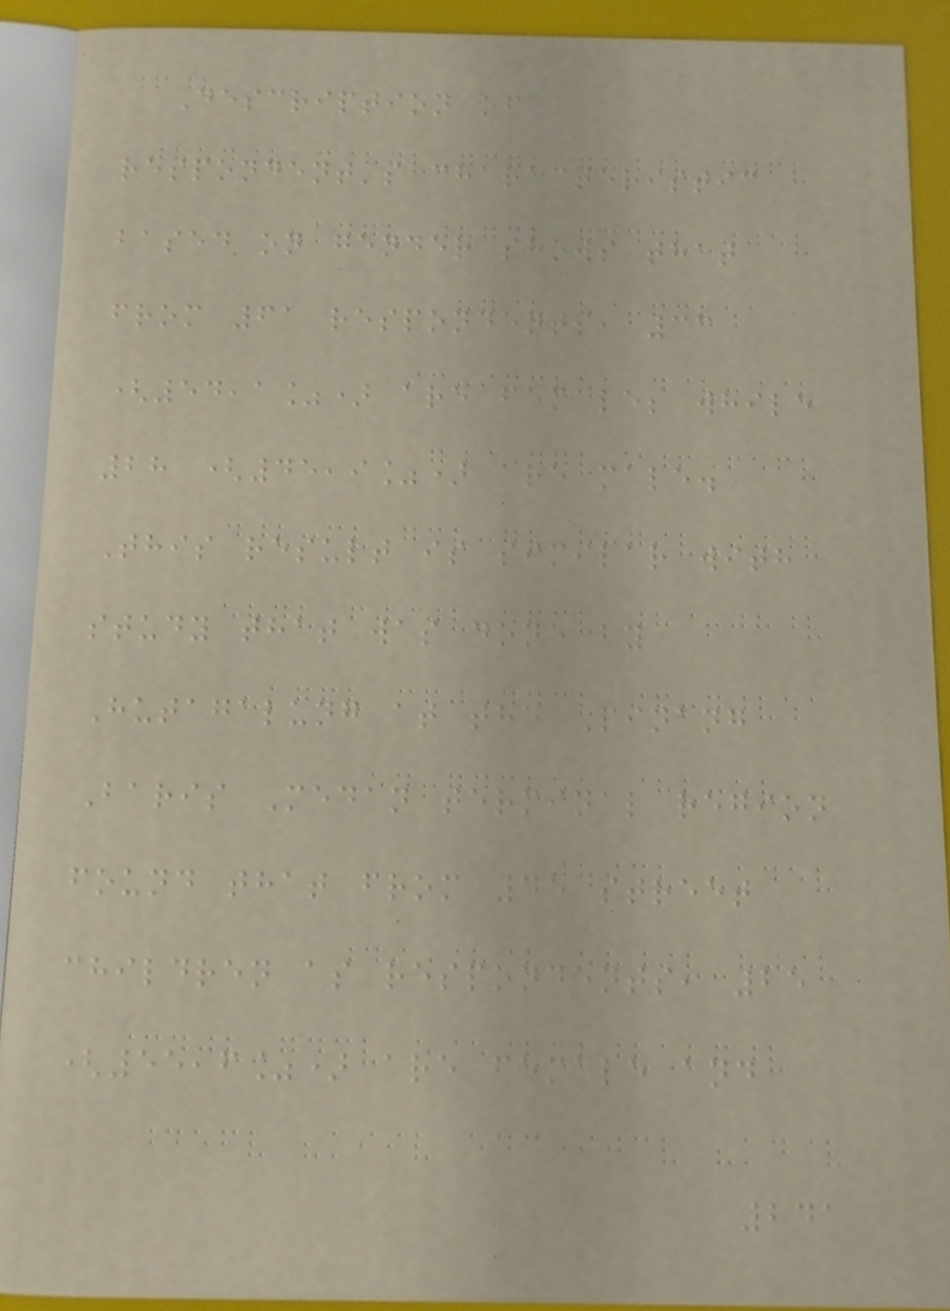Description of
respondent's characteristic
based on gender shows that
from 61 respondents, 33
(54,1%) are female; while
28 (45,9%) are male.
This result is similar with
study that was done by
Hutagalung at the Pinang
Baris Medan terminal region
found that from 45 street
children as respondents, 25
(55,6%) are female and
241
